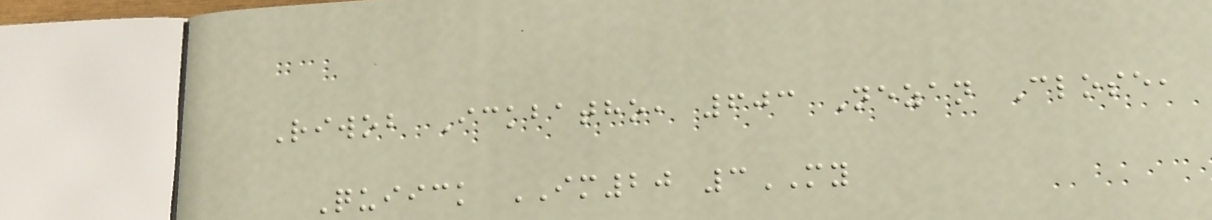Riwob Ickbatho, 603 Nezan Close,
Quiick IM20 3MY
